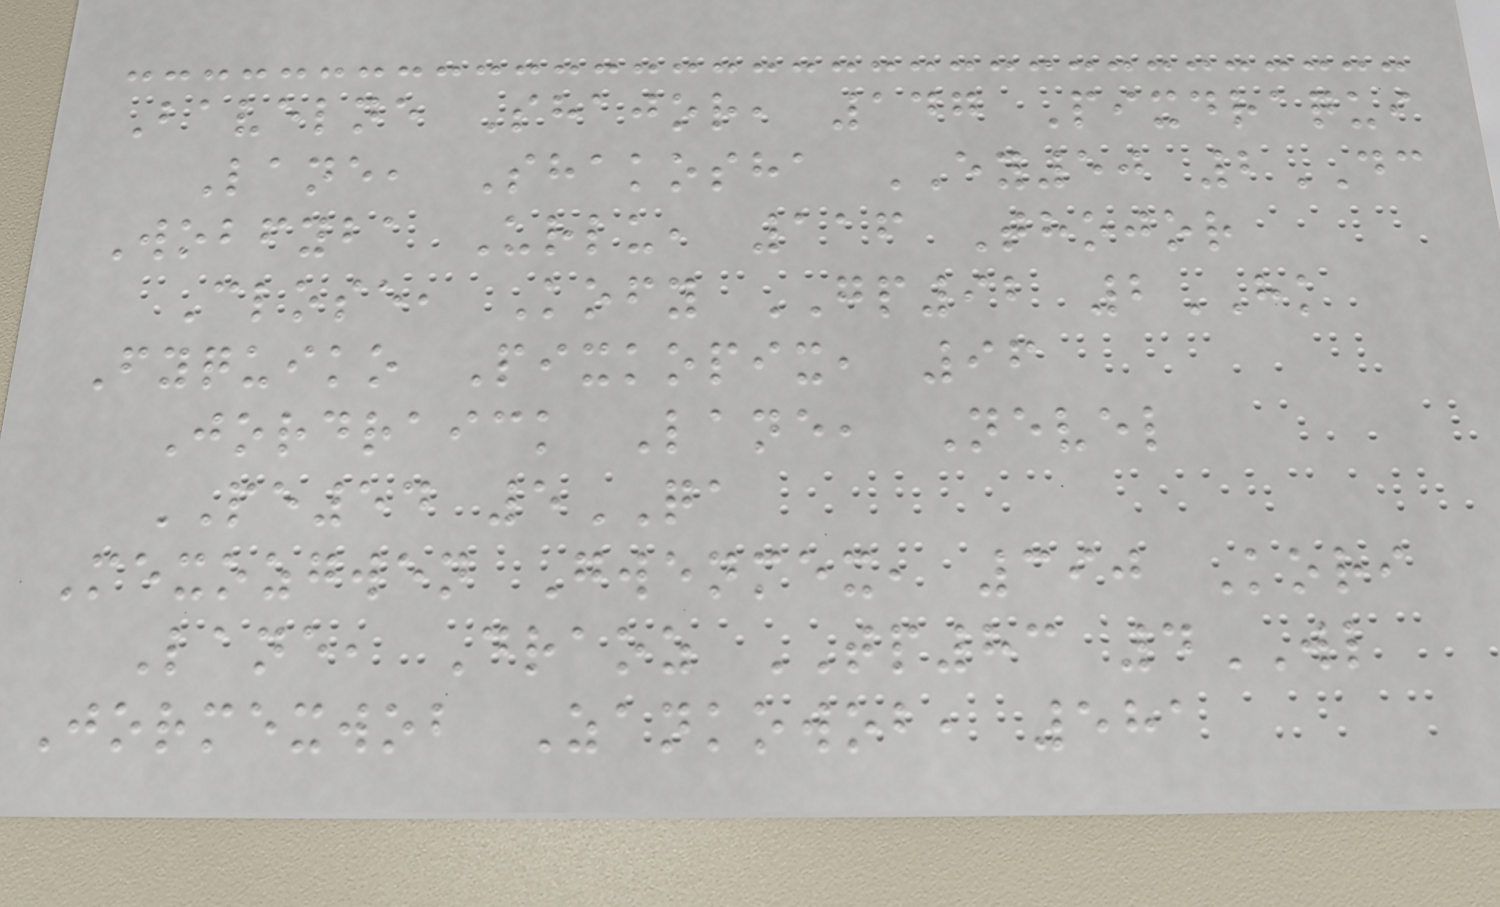Bavelne Shajor, 147 Pixdraqui
Lane, Shakosha EY50 2DC
Wobfyba Urlu, 116 Thojor
Close, Kofy GP92 2HK
Fyquiko Pixkopix, 96
Jordraick Lane, Nevel
PE54 5QA
Mexozgwen Gwenmex, 390 Kori
Lane, Draoz TP83 4WL
Jormexwob Zankowob, 581
